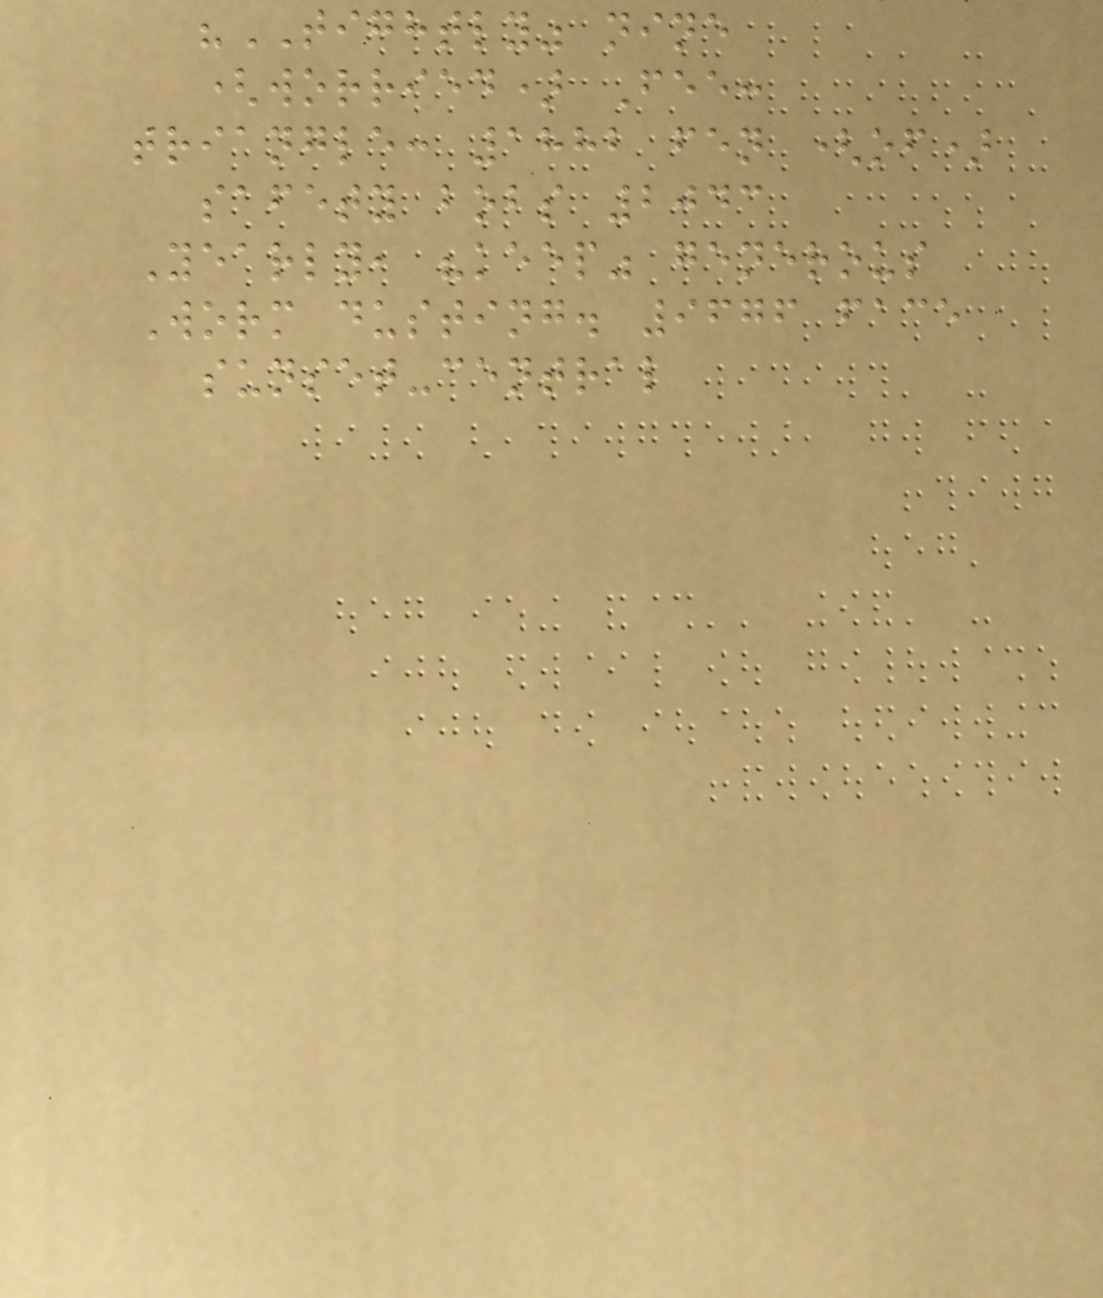"TIGHTLY" nine
(worried) Fee:
triangle: 1882 fen (of)
safety bobs 2043
Yearly, "keep" generous
Worm dusting. 9676 face
sunset-central
